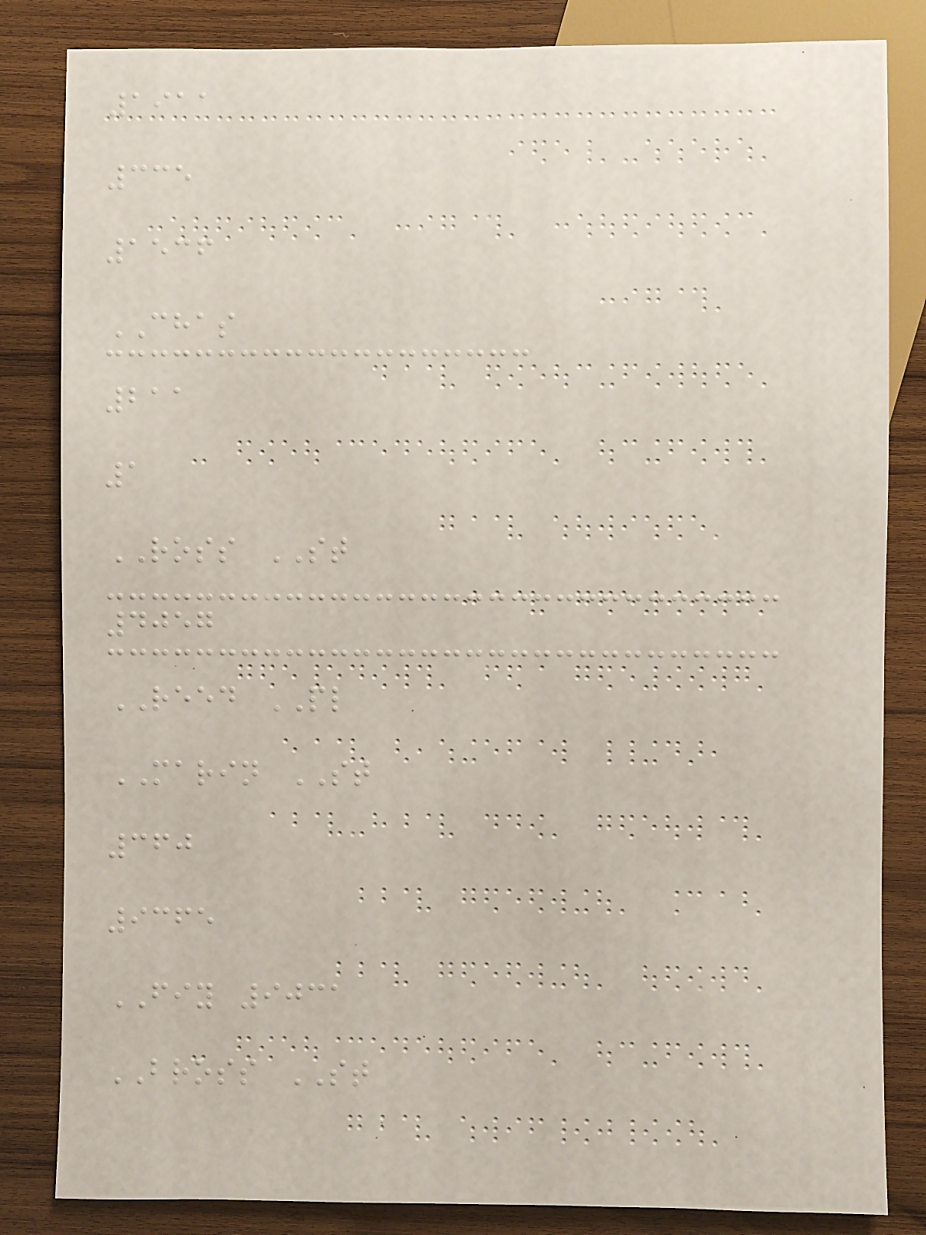1911
335
1536
CHAS
211
1
ROSS ST
4057
REED PL
MARIN ST
360
9365
FIY 9031
BROSS ST
